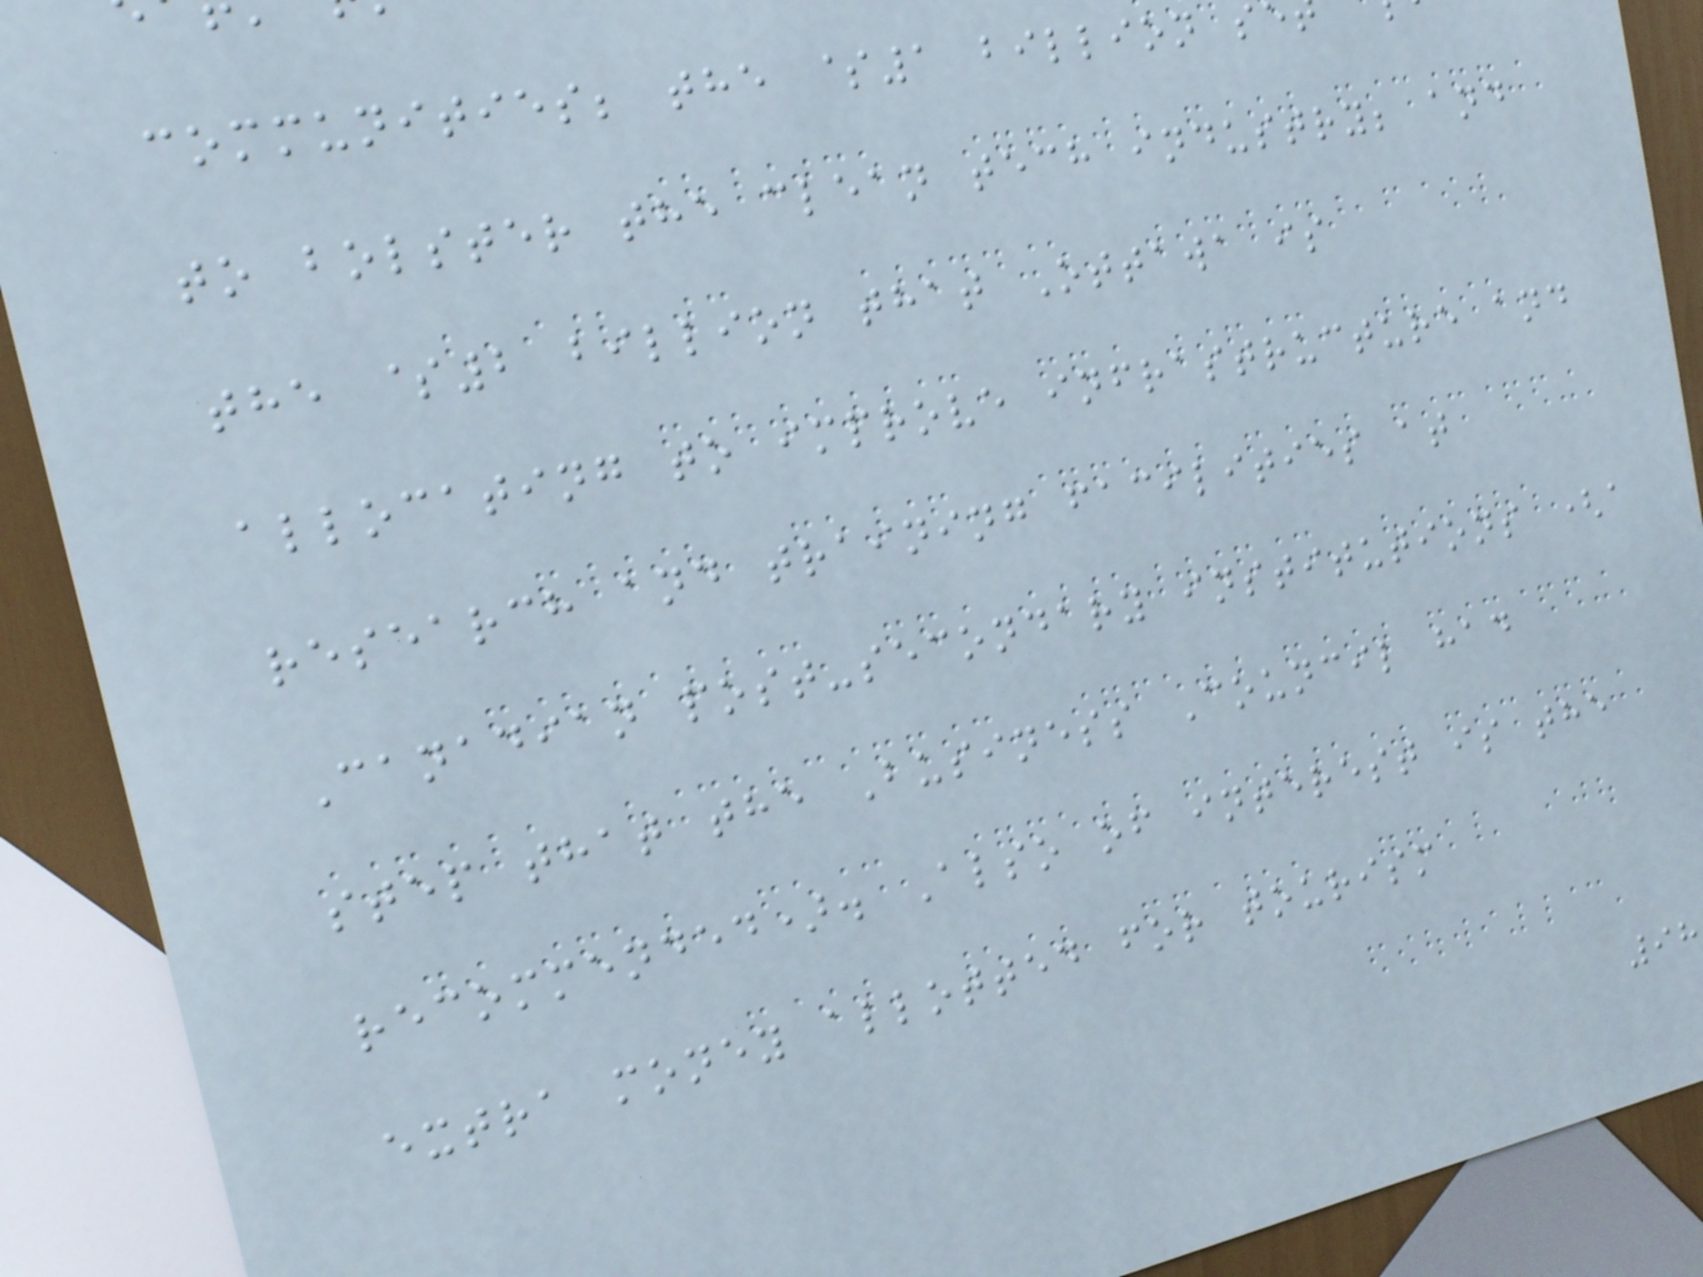communities; the $1 billion s
to bolster the clean tech industry; and
the $2 billion that Ottawa is
allocating to improve infrastructure and
research and training facilities at
Canadian post-secondary institutions (a
step that the Business Council had
recommended). Also of interest is the
extra money allotted for tourism
98
